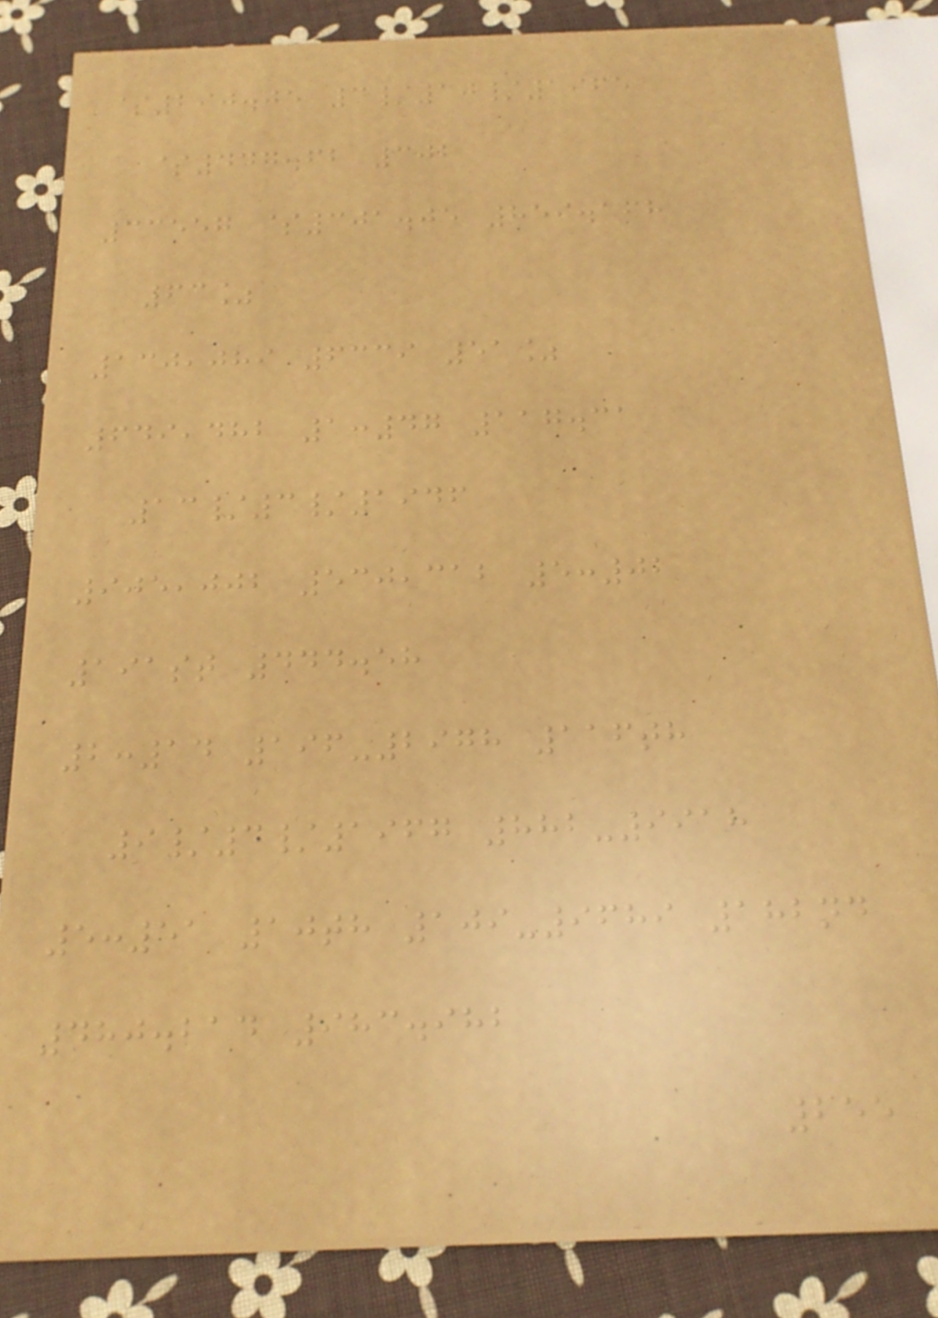$290.05 3/10/1965
$447.62 302
33557 $301.05 859.168
63%
130,089 6339 51%
649,482 1:47 117.31
13/3/1946
905,002 530,312 5:02
191st 444.58
2:14 196-2978 116th
9/4/1967 882-9918
5:51 10th 109-9689 182nd
480.214 983.982
255
